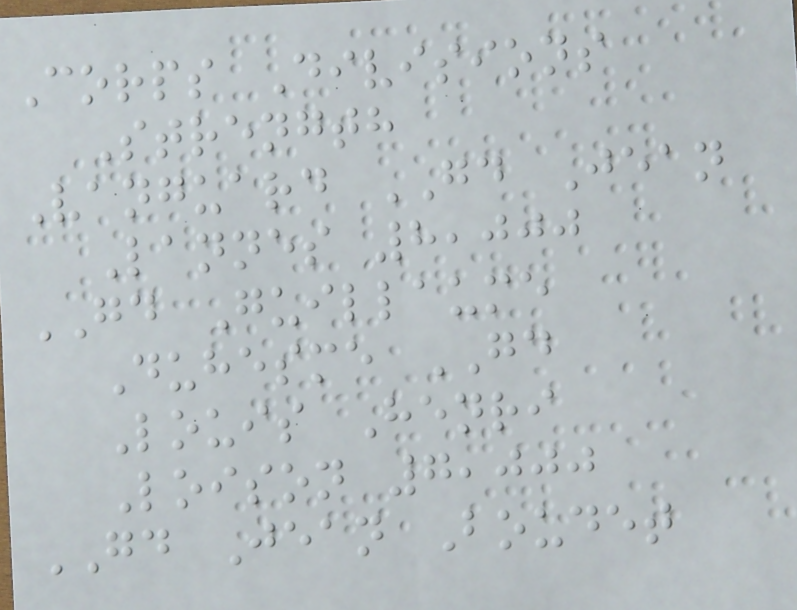Corps Divisions
Strength
Vanguard GD Jean
Lannes 8,000
GD Guillaume
Duhesme GD
Louis Henri
Loison 7,000
GD Jean Boudet
